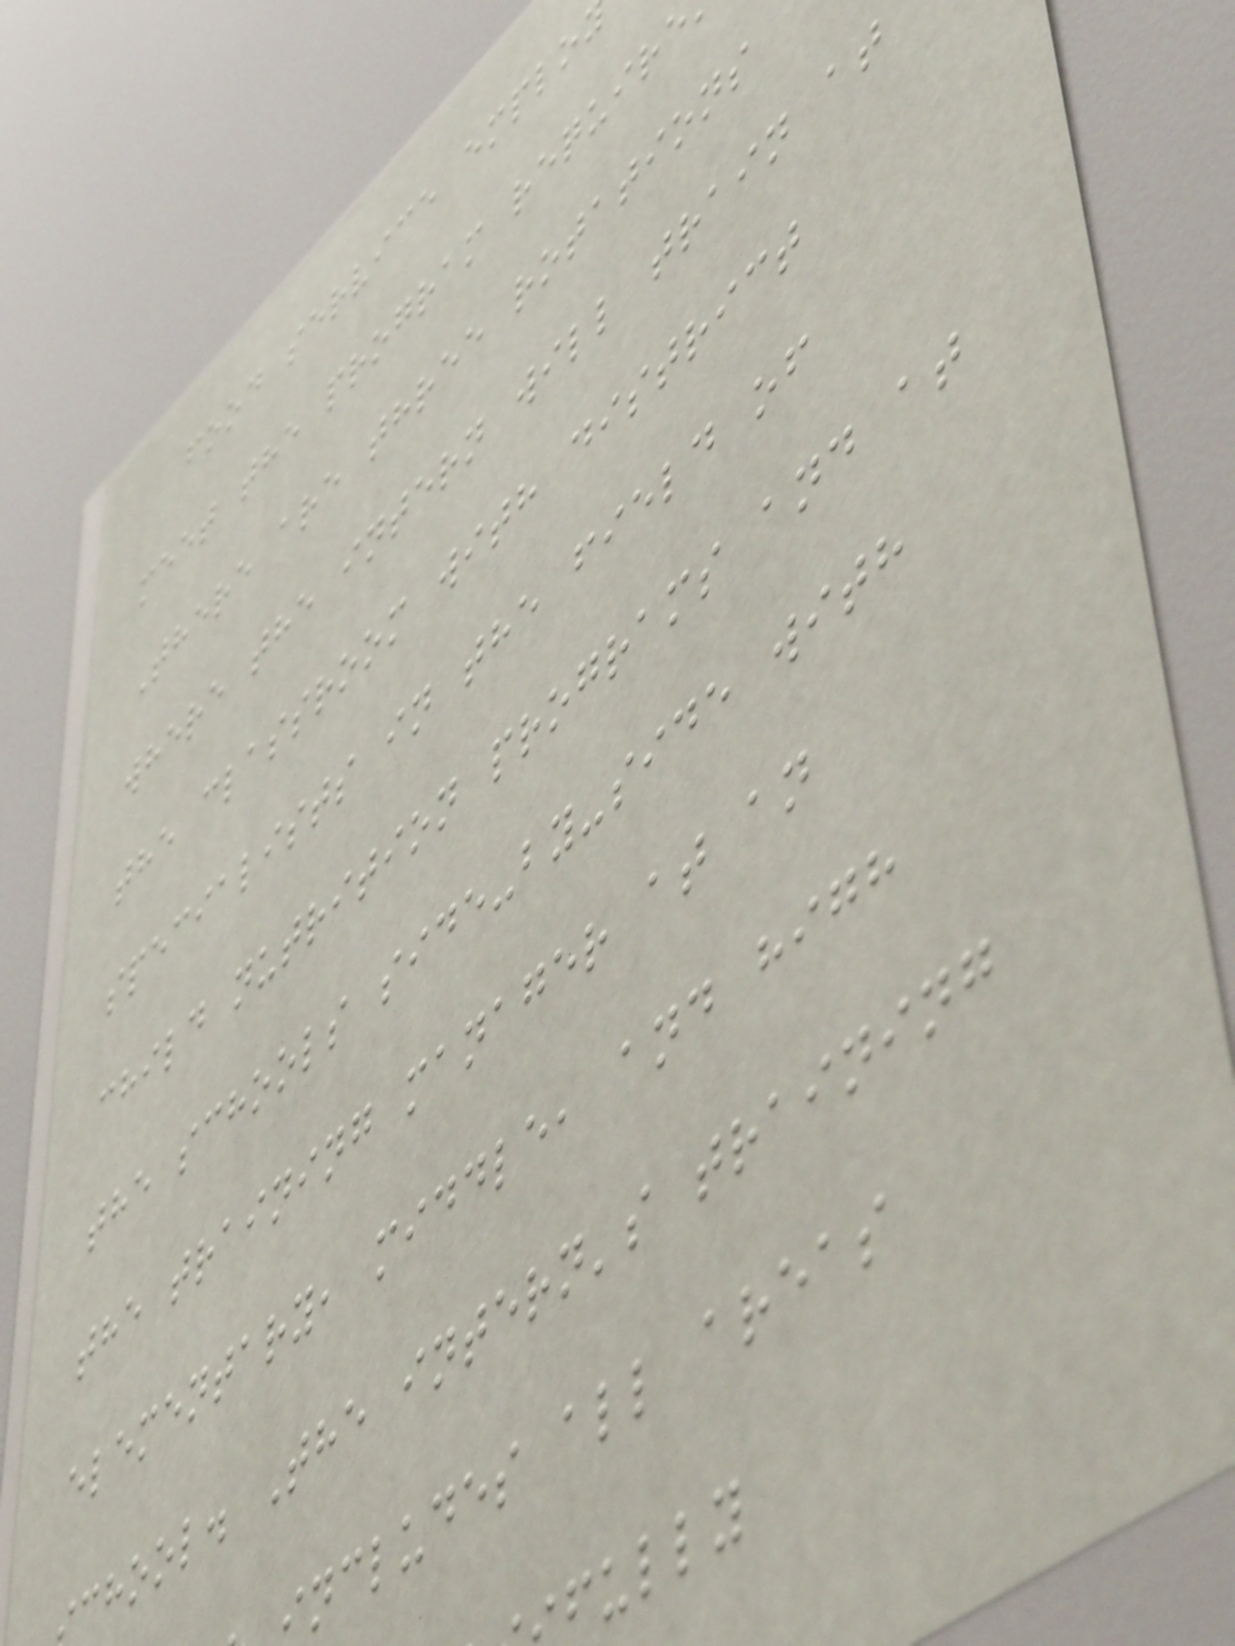food service emplo
meet the program require
There are three rotations
where the intern will train at
the classroom with district
specialists in the field of
child nutrition programs and at
the schools side-by-side with
the training manager at an
elementary, middle, and high
chool. The intern's training
ncludes all areas
